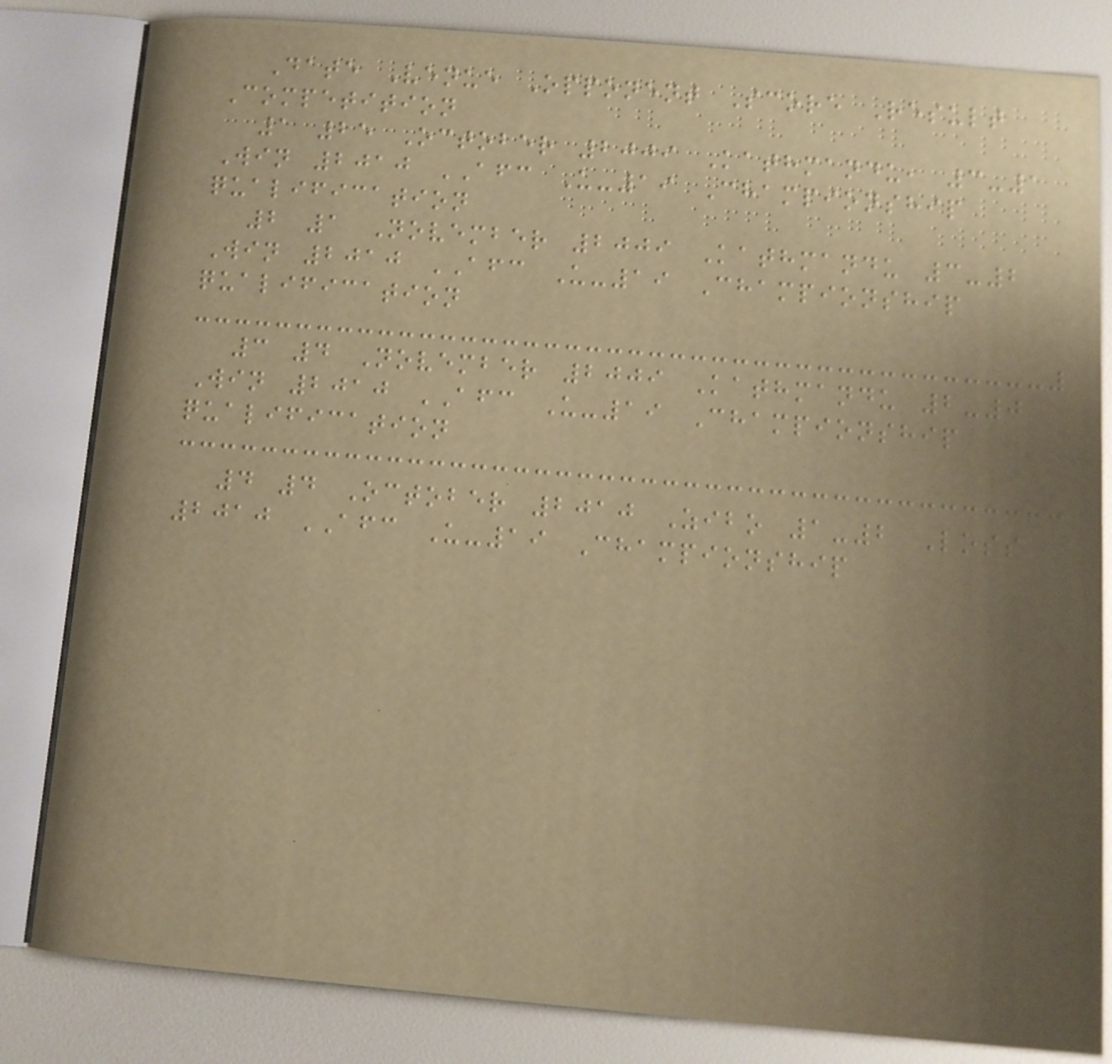Date Venue Opponent Score Result
Competition
1 25 October 2009 Kathmandu, 3-1
Win 2010 AFC U-19 Championship
qualification
2 1 November 2009 Kathmandu 3-2
Win 2010 AFC U-19 Championship
qualification
3 4 November 2009 Kathmandu 2-0
Win 2010 AFC U-19 Championship
qualification
4 4 October 2010 Zibo 1-2 Loss
2010 AFC U-19 Championship
